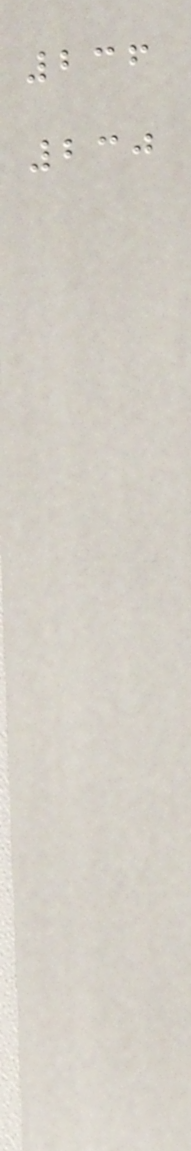236
230
